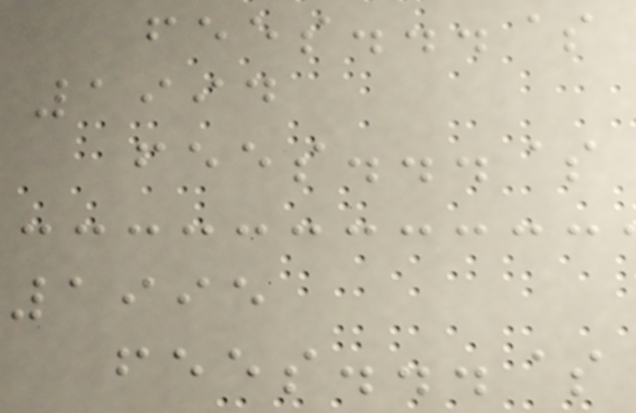fees...$
1994
fees...$
1995
fees...$
